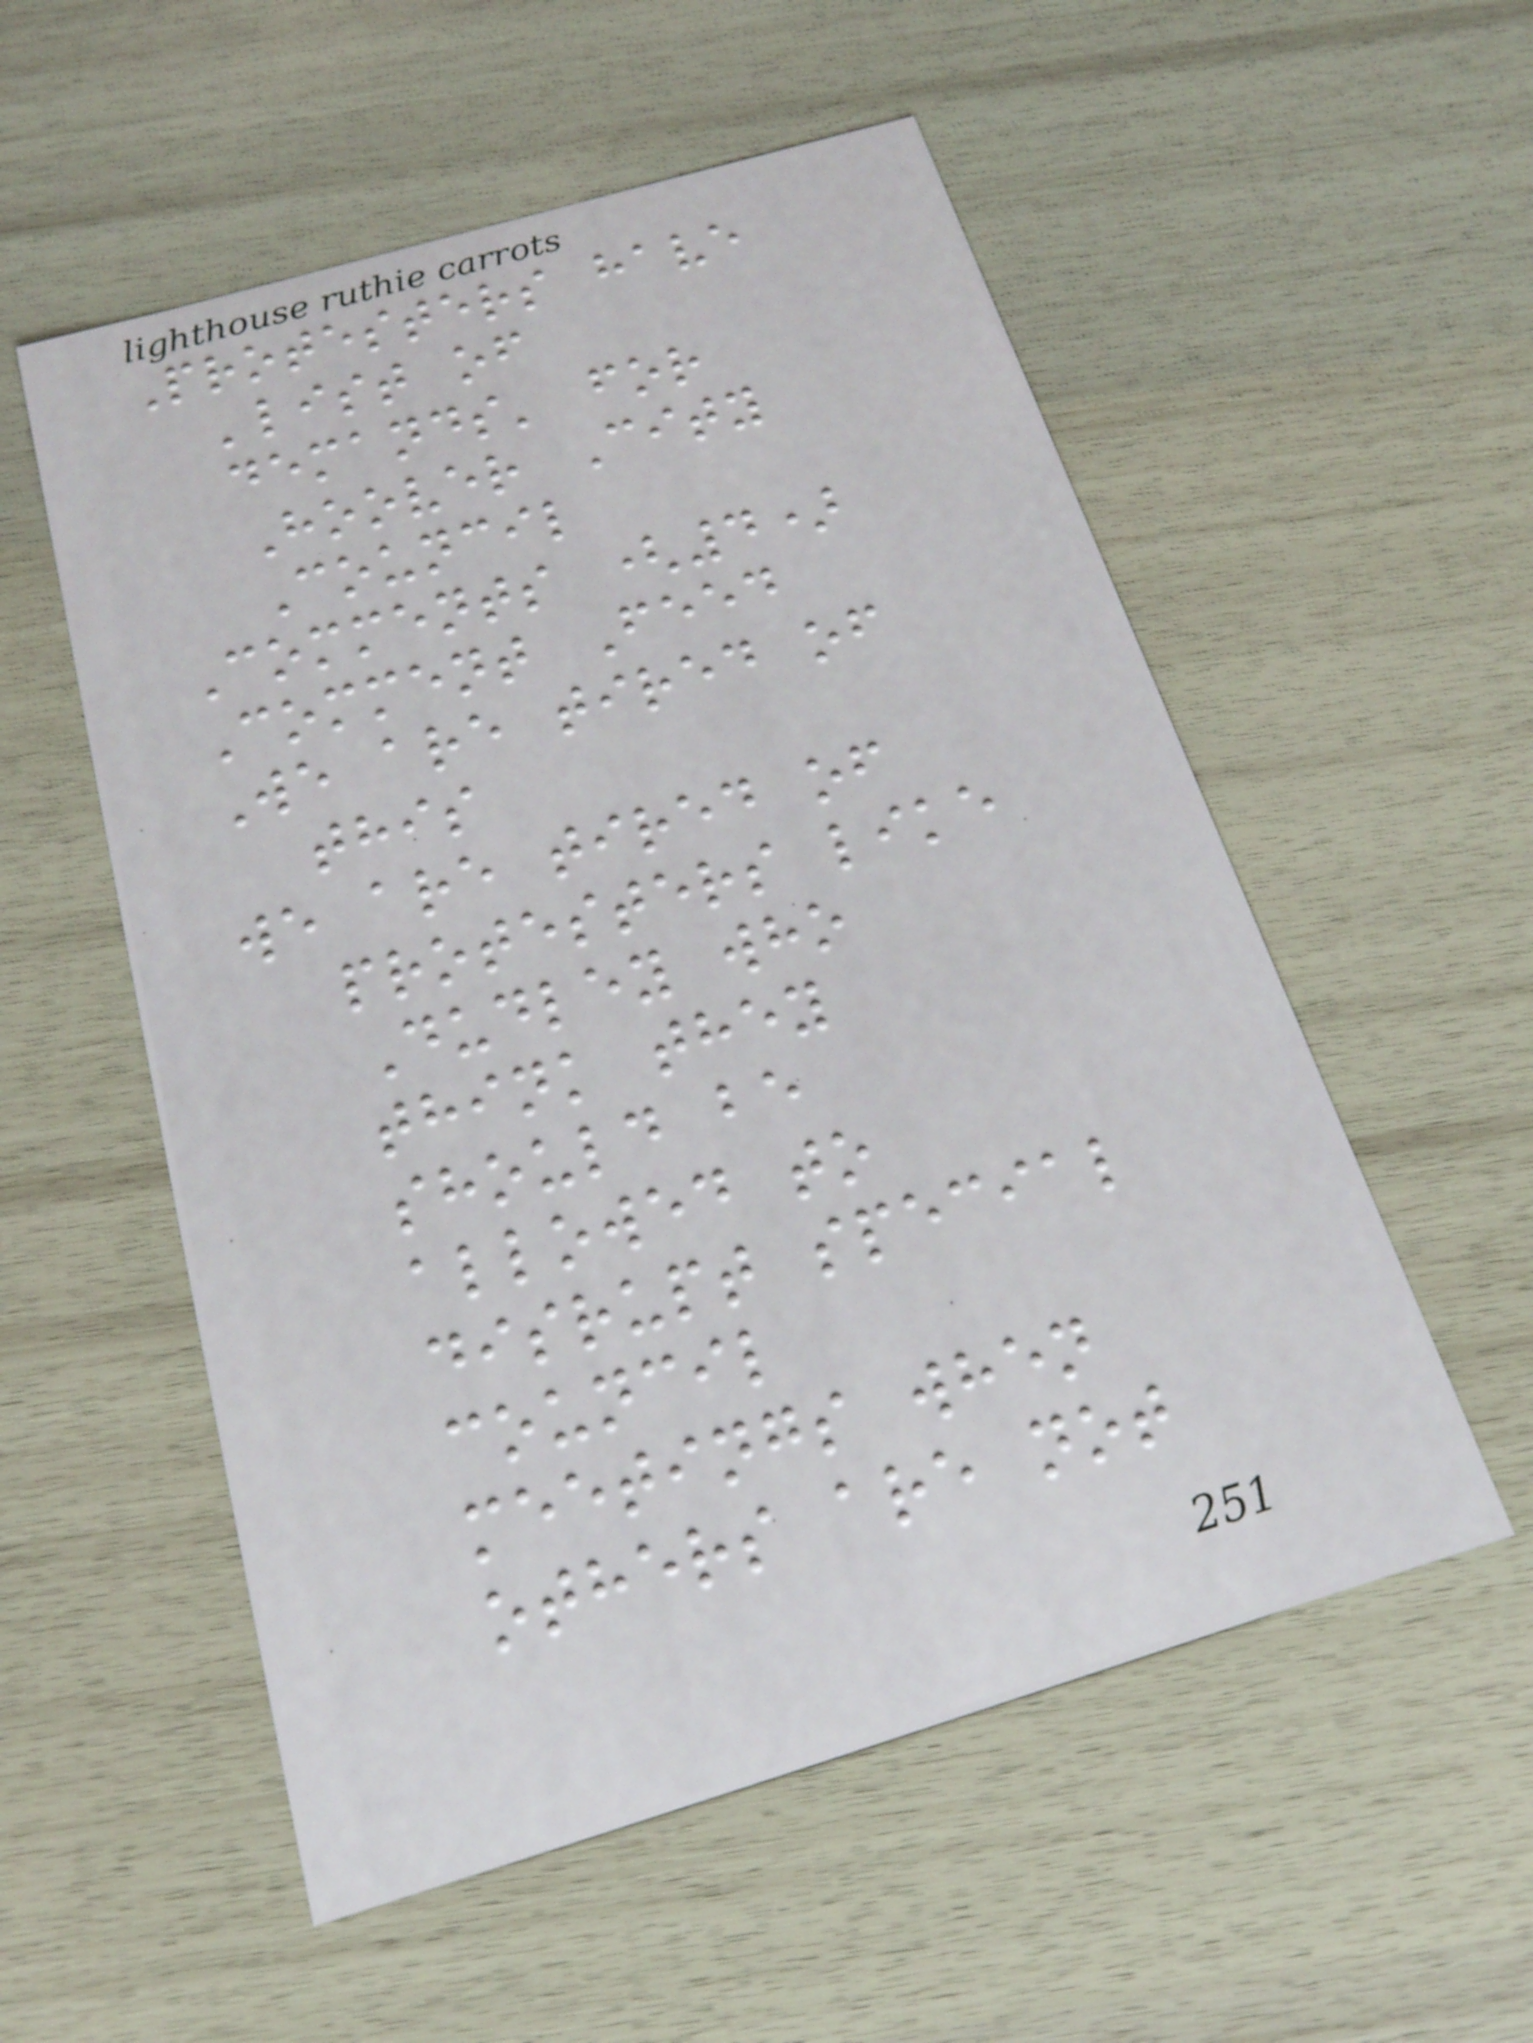Protesters have
'list of
demands' for
Hoover City
Council
Comments (4)
Comment Feed
We are tired of
this
we are tired of
protesters like
Dudley who
think they
should be
allowed to
disrupt special
council
meetings when
others are not
